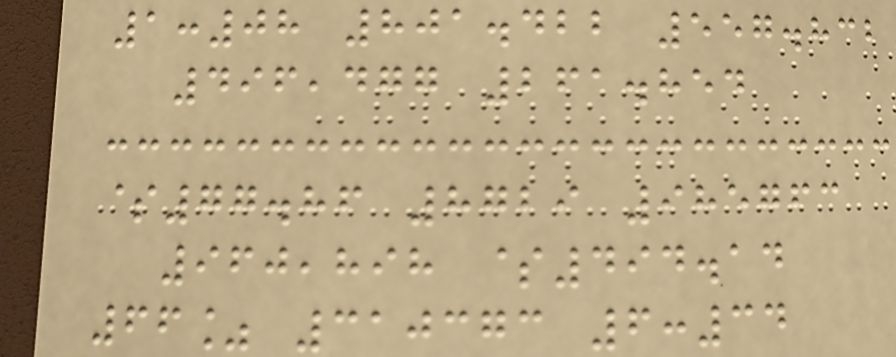1:08 801.422 557.832
496,477 261.854
$77.86 8729 985763
960,898 $494.14
66% 310373 6:34
